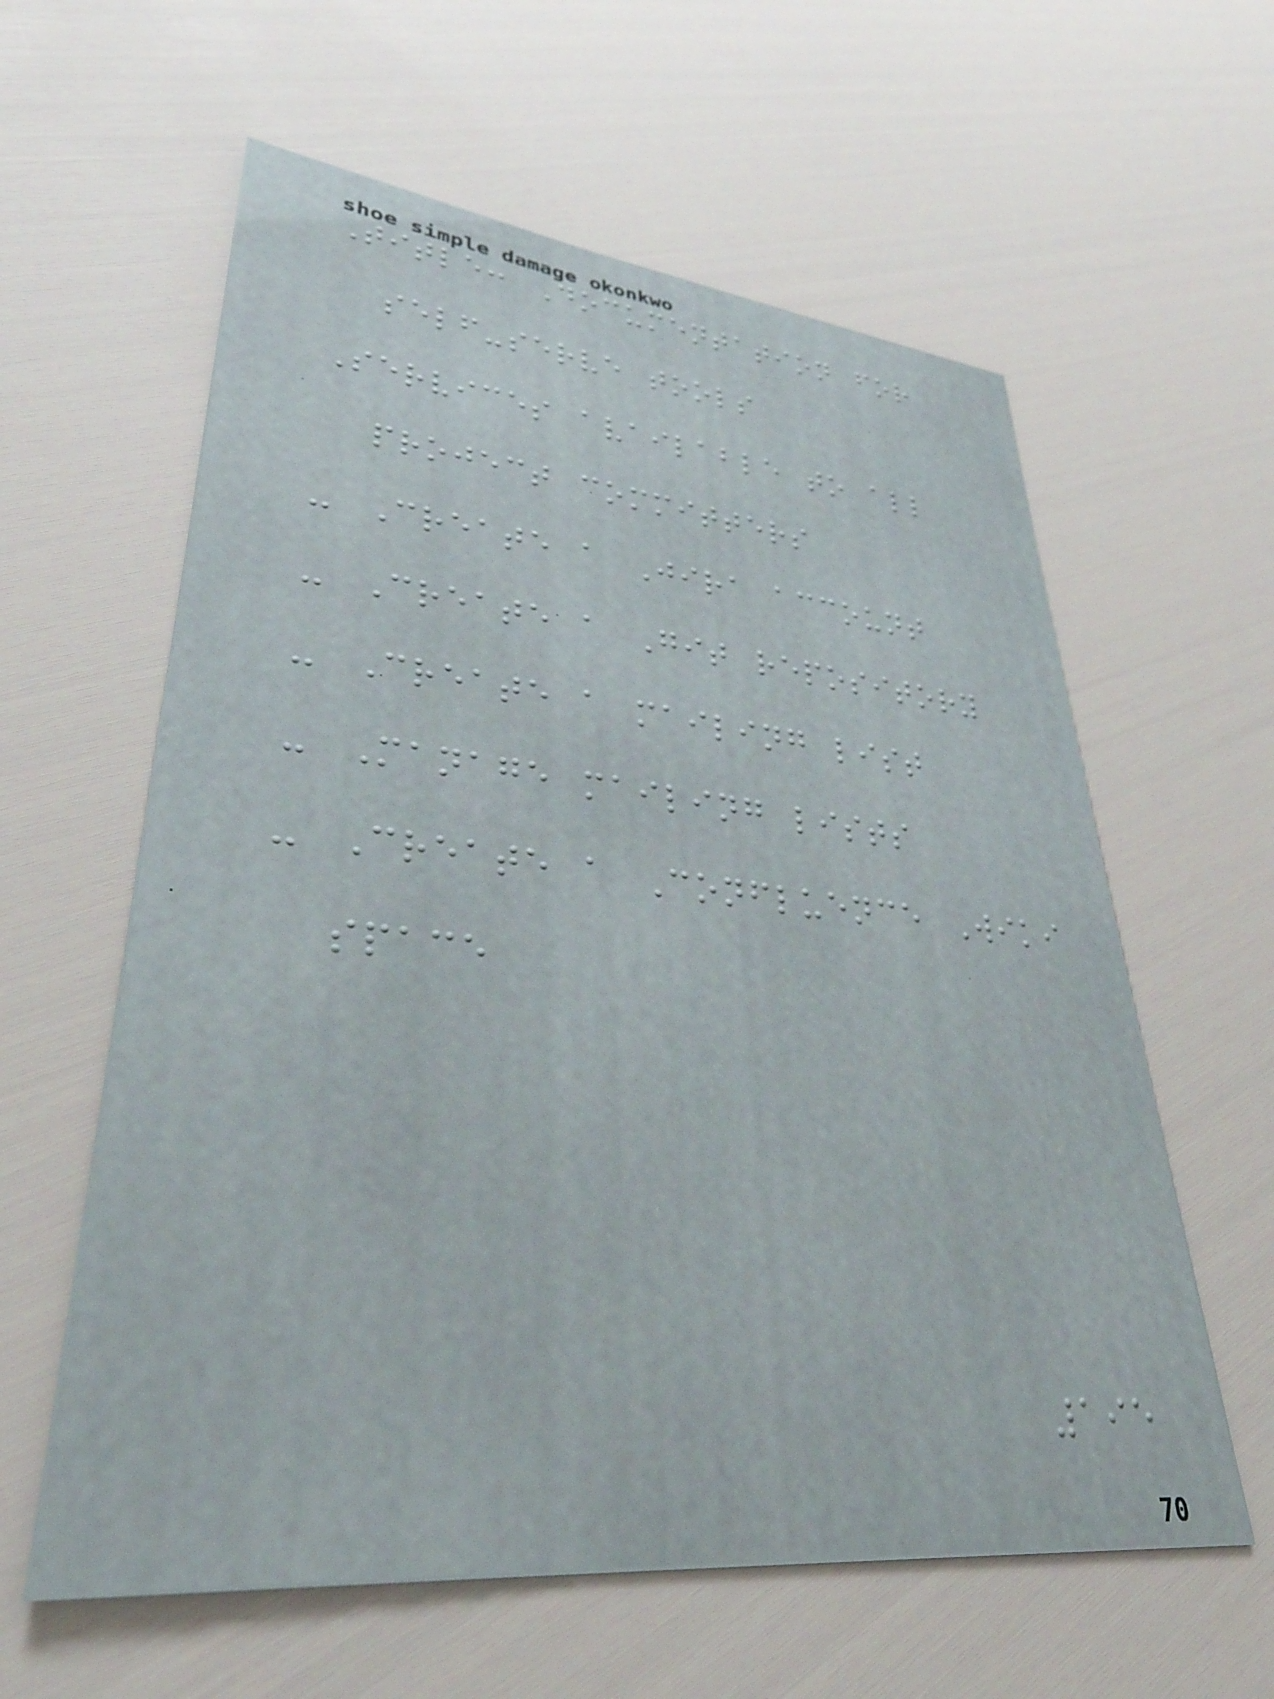Title: Documentation for
self-serve tools
Services available to all
project committers
- Create a Jira account
- Create a Git repository
- Create a mailing list
- Manage mailing lists
- Create a Confluence Wiki
space
195
